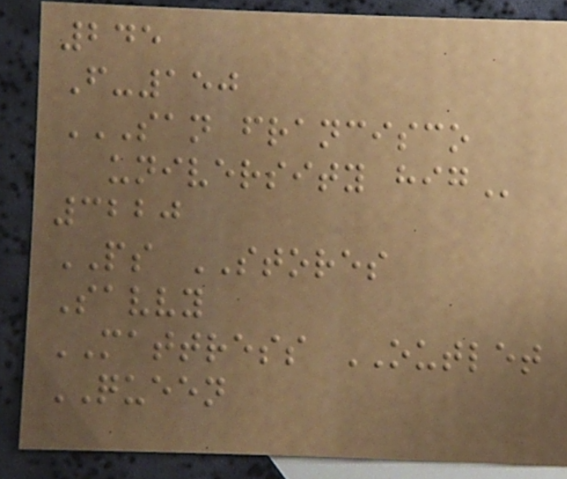245
F-150
SAN FRANCISCO
UNIVERSITY HIG
3220
PS STORES
Savvy
MATTRESS OUTLET
QUEEN
